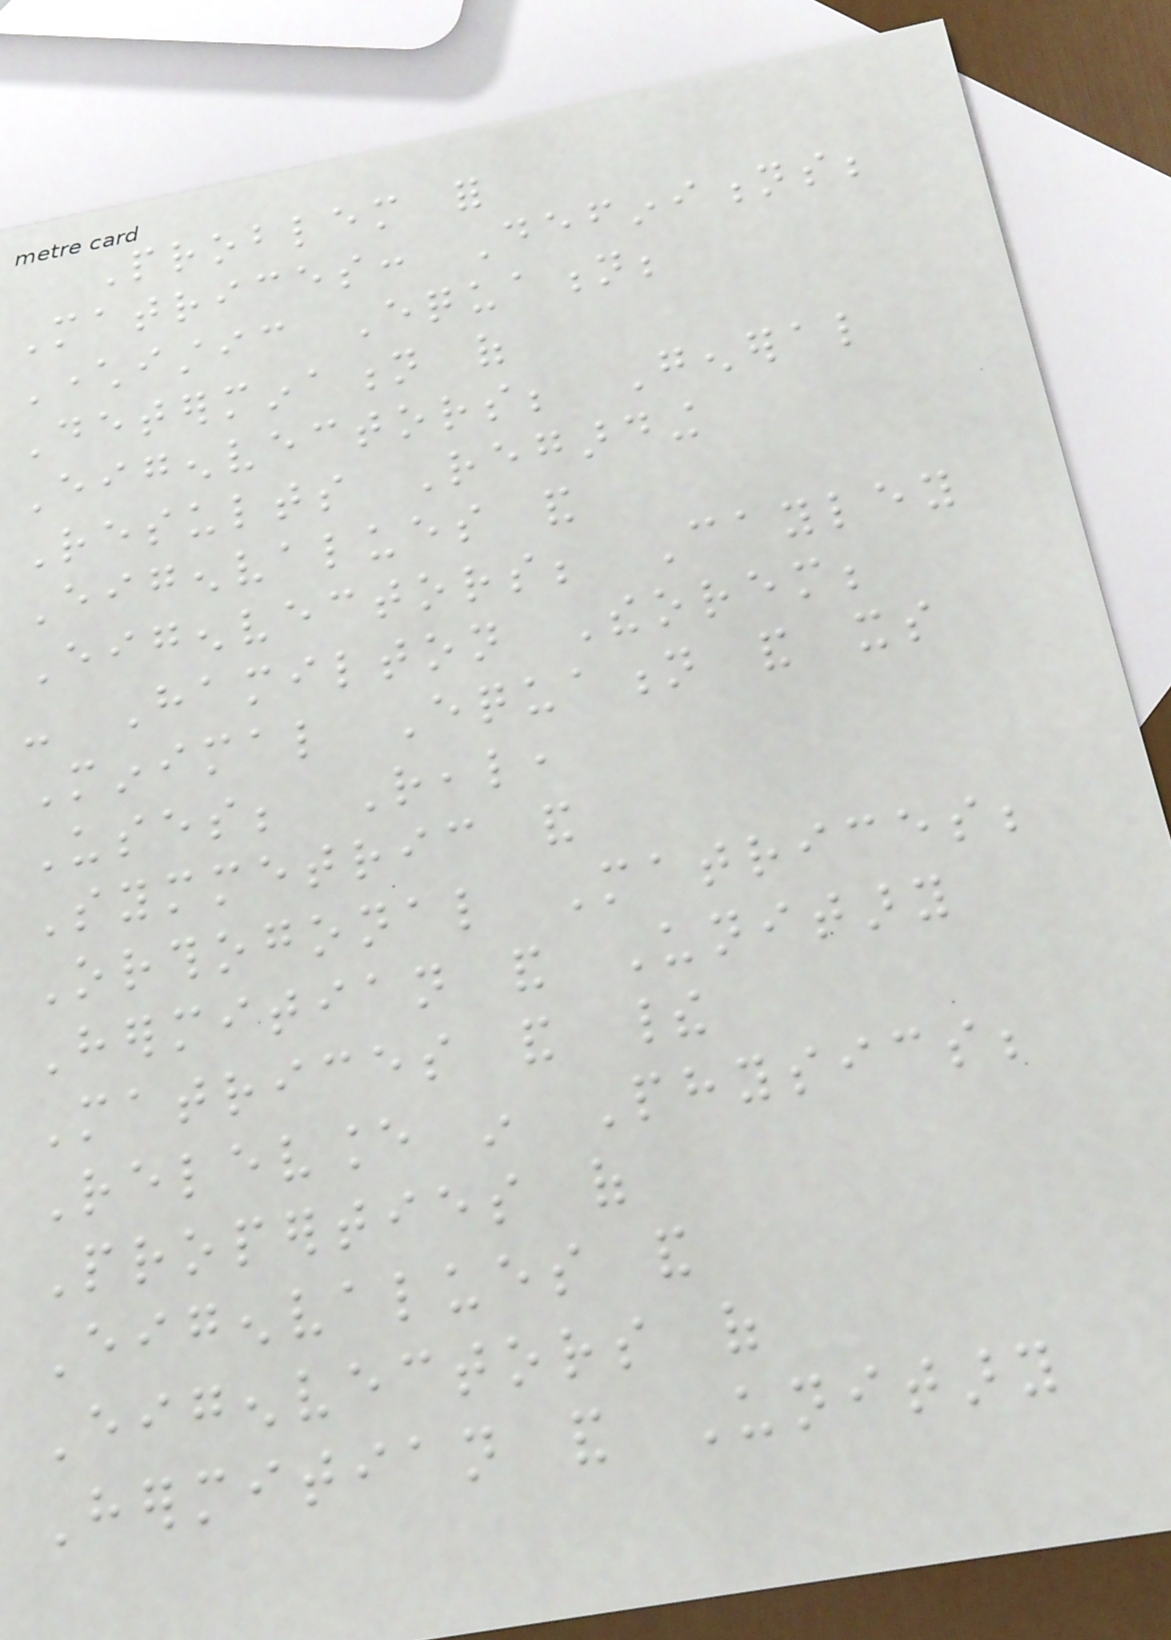Problem for
Matrices: Definitions;
Characteristic Equation;
Determination of
Eigenvectors; General
Results Regarding
Eigenvalues and
Eigenvectors; Cayley
- Hamilton Theorem;
Minimal Equation and its
Uses; Real,
Symmetric and
Orthogonal Matrices;
Hermitian and Unitary
Matrices and their
Relevance in Physics;
Properties of
Eigenvalues and
Eigenvectors of
Hermitian and Unitary
